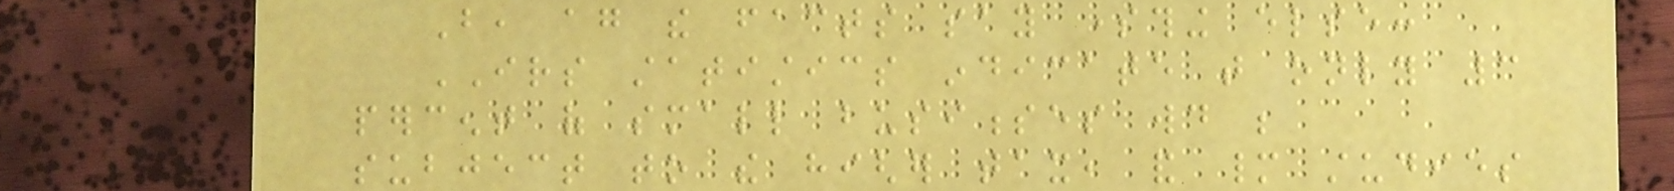But, again the facts say something else:
IRS statistics indicate that only 3
percent of small businesses would be
subject to the higher tax, and many studies
